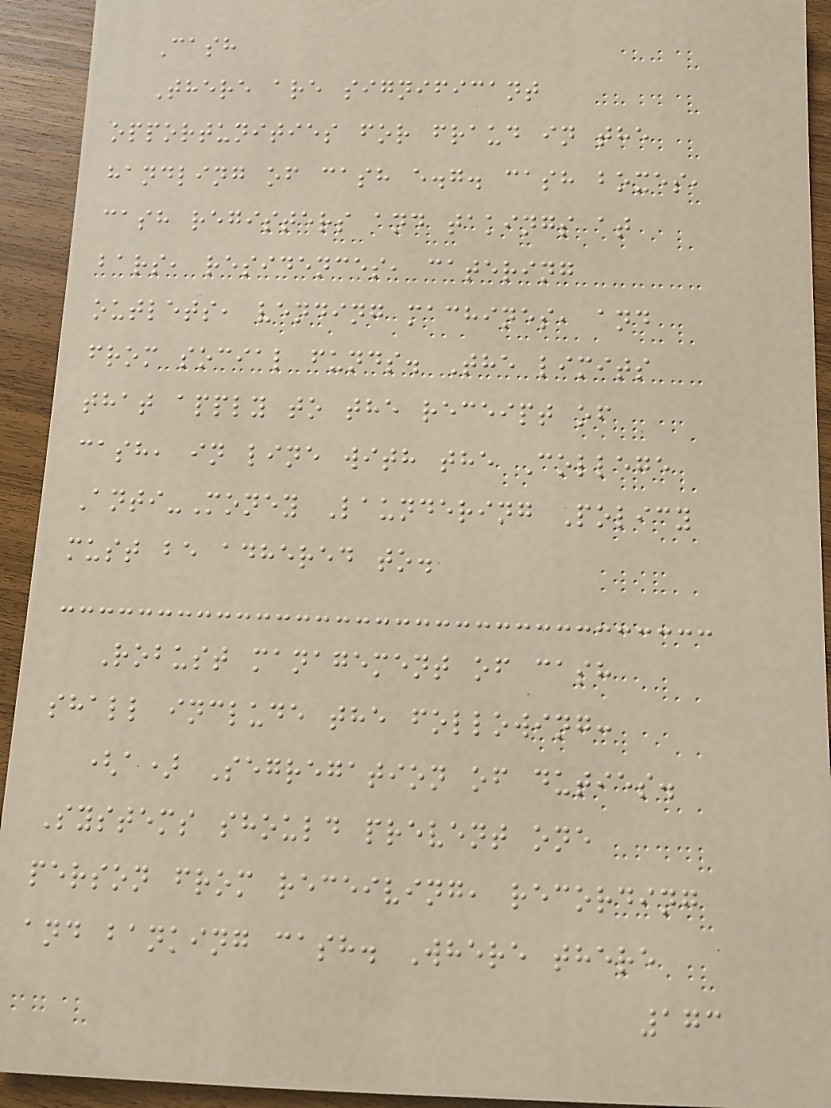Cash
There are significant
opportunities for fraud in the
handling of cash e.g. cash boxes,
cash registers and takings at
bars, residences, catering
outlets, vending machines, and
from social funds. The limits
that apply to the receipt of
cash, in line with the College
Anti-Money Laundering Policy
must be adhered to.
Robust management of cash
shall include the following:
(a) Segregation of duties.
Systems should prevent one
person from receiving, recording
and banking cash. Where there
173
